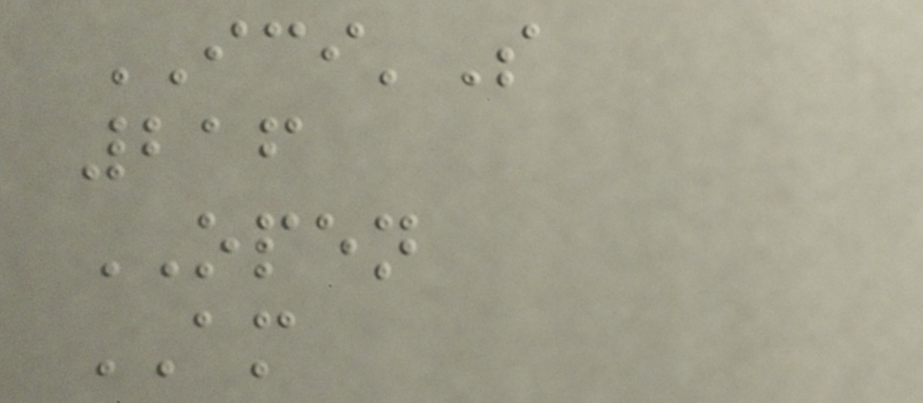ICI'S
216
OPEN
AM
